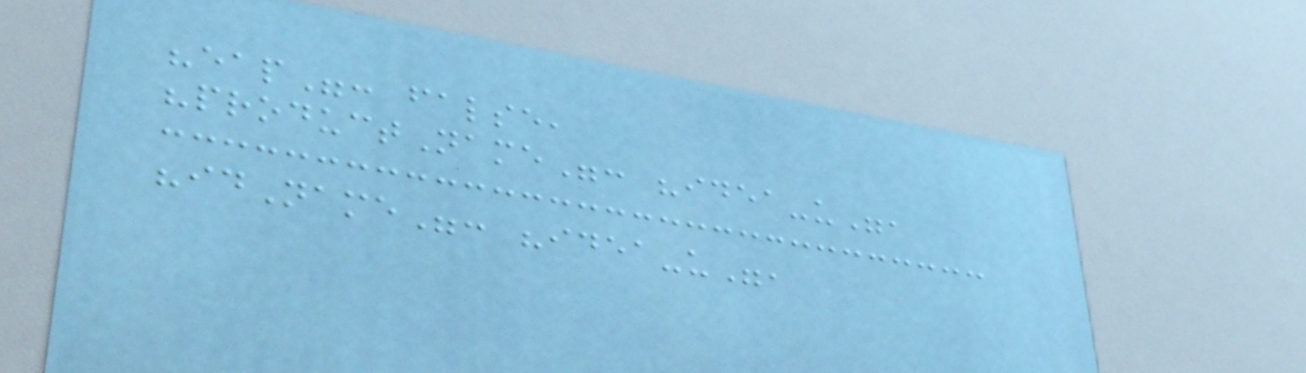"eap": false,
"productName": "idea-u",
"idName": "idea-u",
